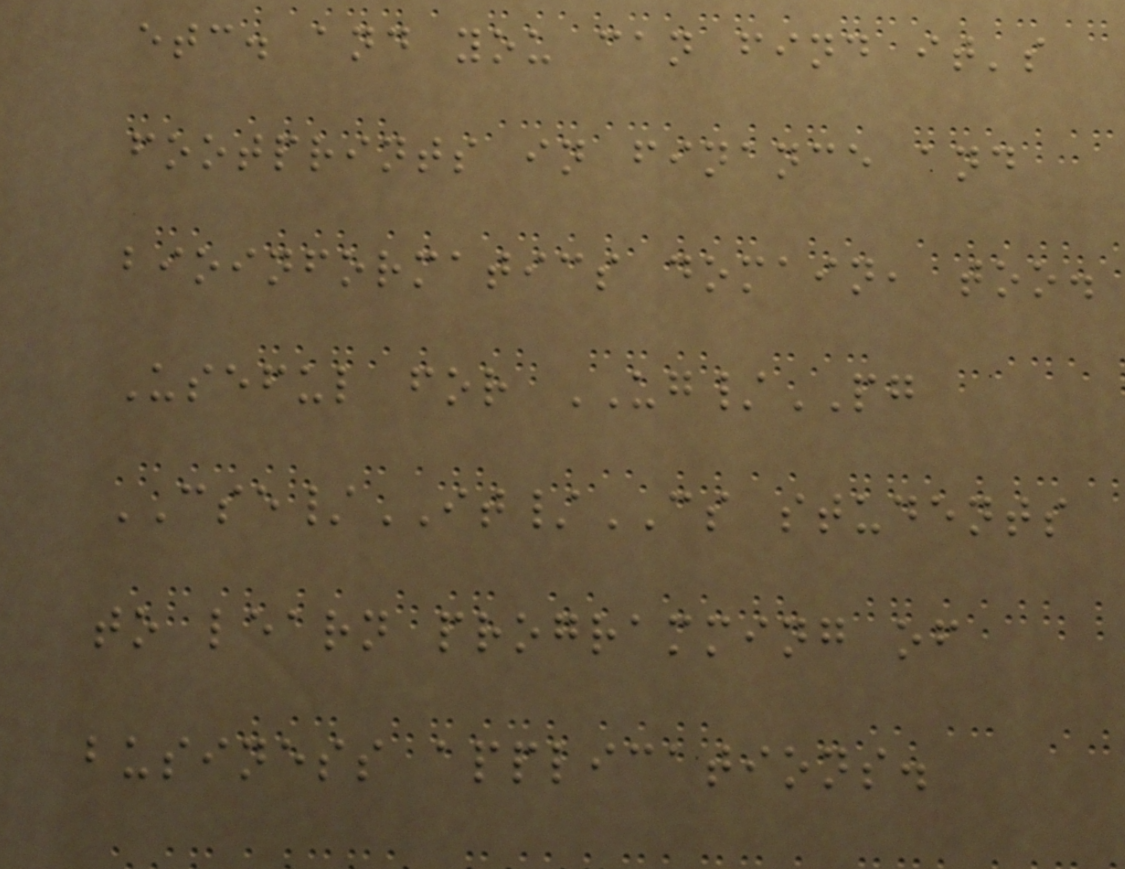etc. and you can find it's
footprints in finance and
bioinformatics domain, too.
Useful for UG/PG
CSE/IT/CS students
to learn programming of
business applications.
